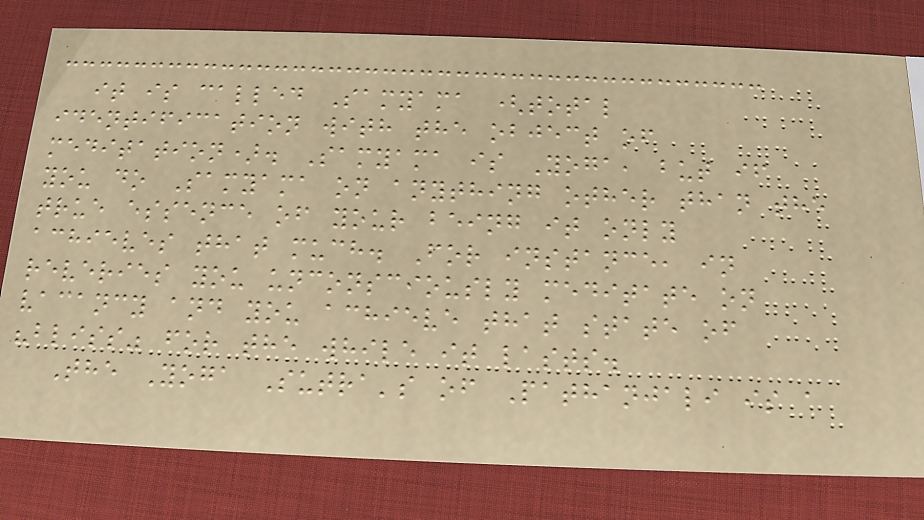it is called Samyama (total
identification with the object of
meditation). Samyama is Yoga, but if
you do Samyama on anything other than the
true essence of your being it only
achieves that much. For instance, in
reveries you unconsciously meditate on
vacancy and you achieve that state of
"bliss" for the while it lasts.
The Yoga Sutra's of Pathanjali is a
